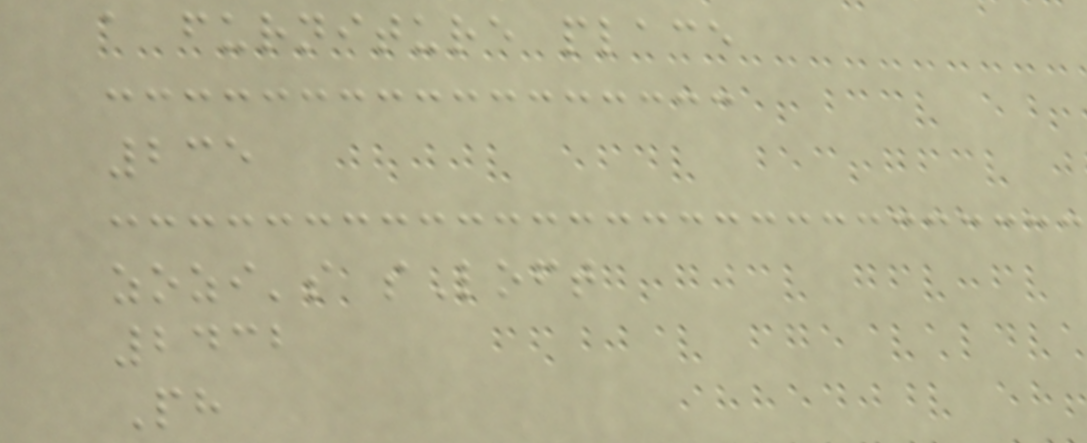a furniture place
235
zozi's sLoft
2432
Ph
